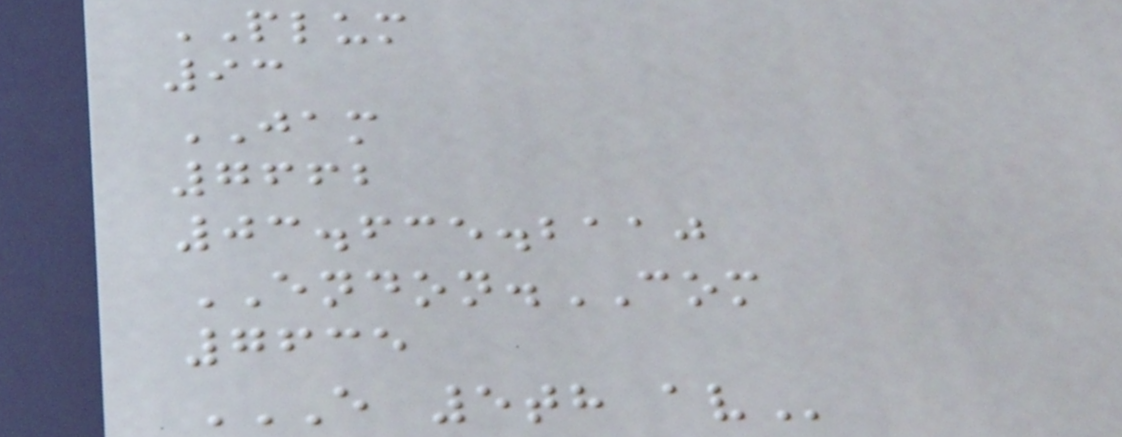PLUM
93
JAM
7662
03.635.2110
ENDON.COM
7635
E 5TH AV
